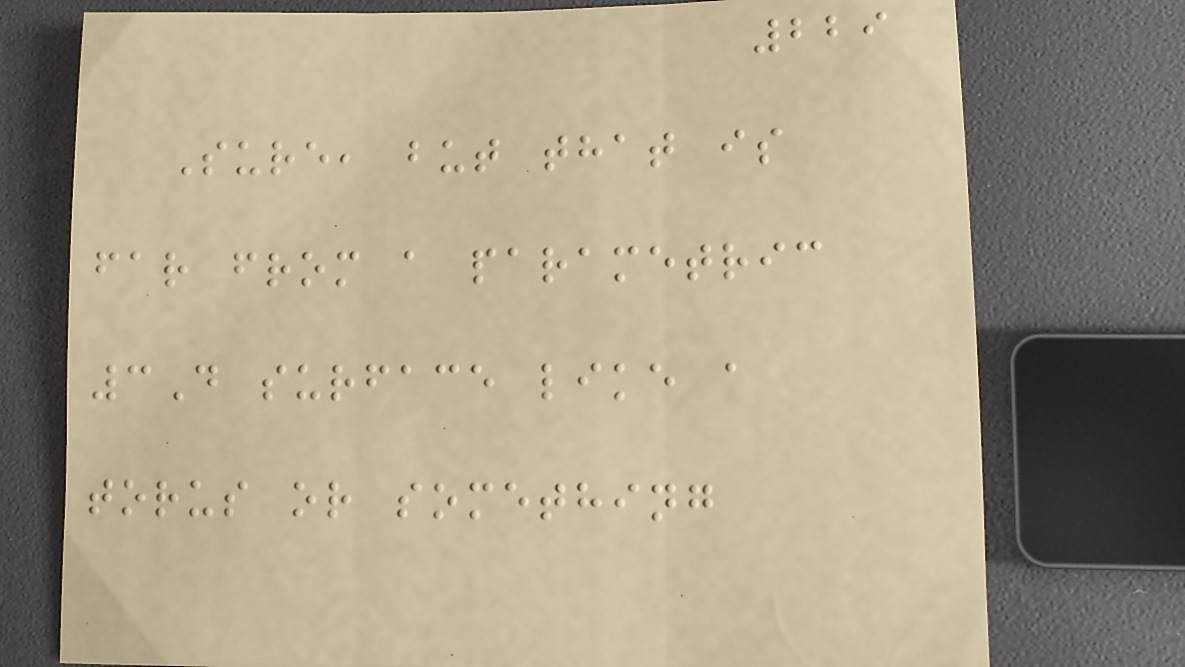229
Sure, but that is
far from a parametric
3D surface like a
torus or something
